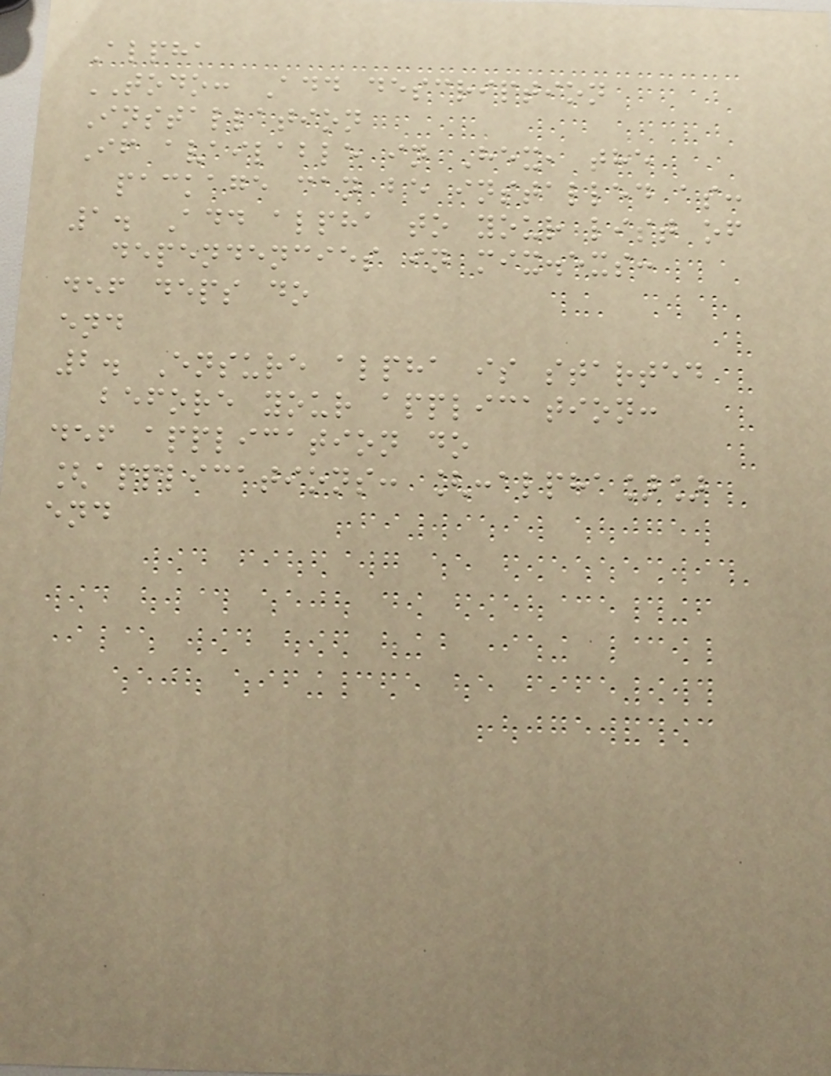Alpha
TODO: Add description
Installation
If available in Hex, the
package can be installed as:
1. Add alpha to your list of
dependencies in mix.exs:
def deps do
end
2. Ensure alpha is started
before your application:
def application do
[applications: [:alpha]]
end
